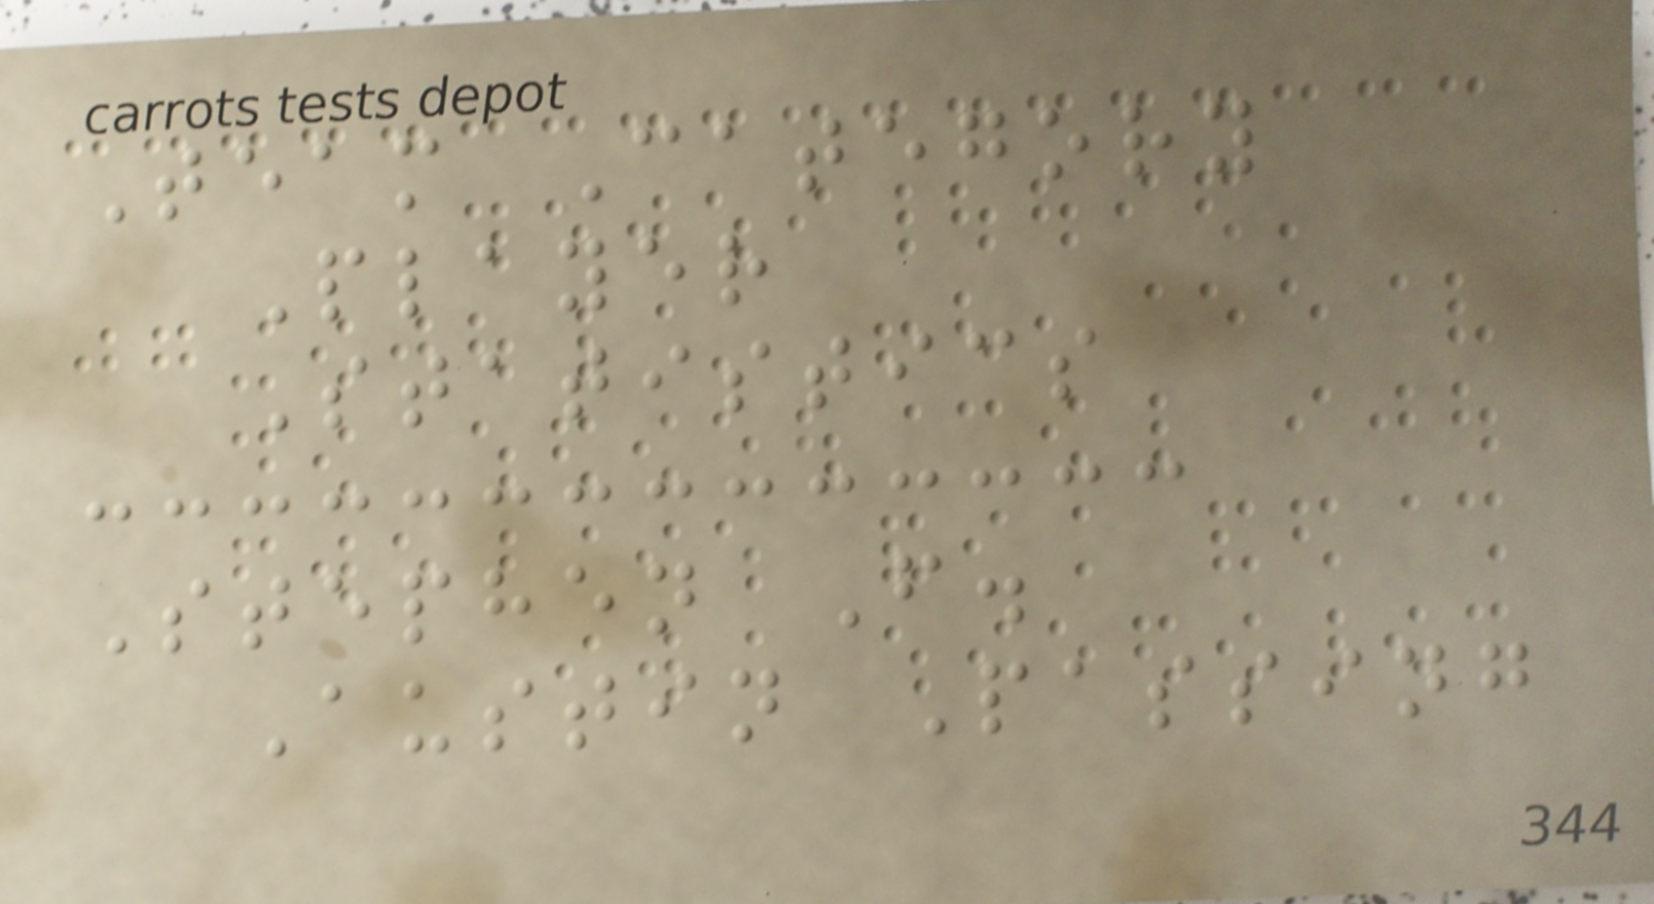Team Category
Player
Statistics
Stephen F.
Austin Passing
